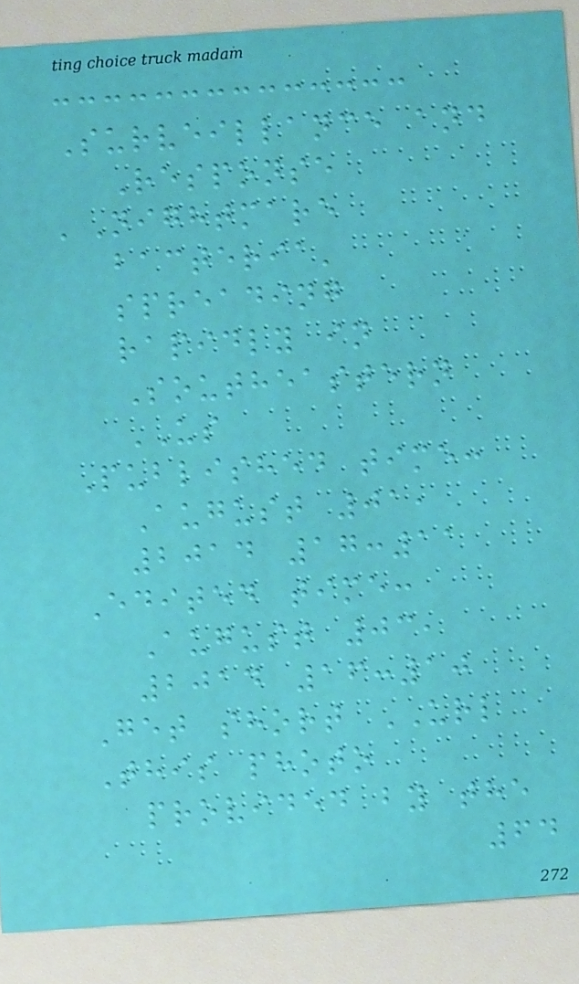Surveillance and
Response
'Nightmare
bacteria'
spreading
rapidly in
Southeastern
US
Published time:
August 01,
2014 17:11
Edited time:
August 03,
2014 16:10
Get short URL
This photo
provided by the
64
